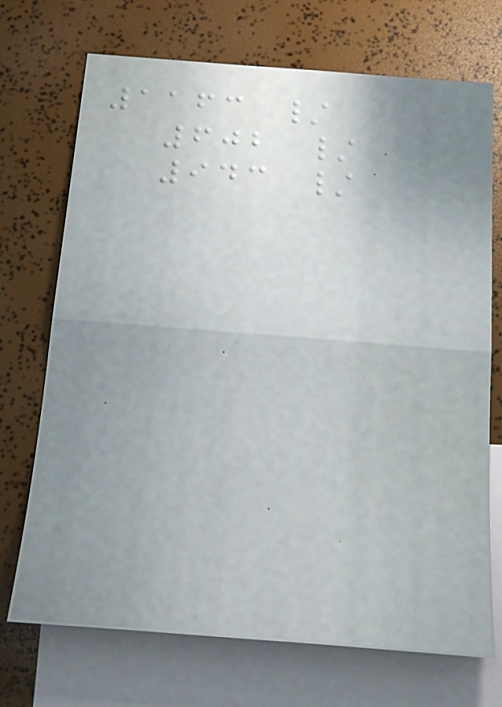1163 /
602 /
943 /
